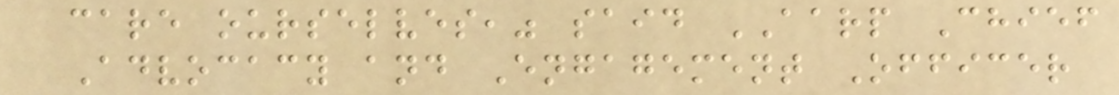care ourselves," said AARP Chief
Advocacy and Engagement Officer
